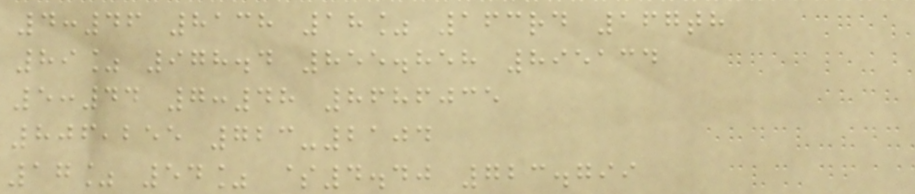4:46 8138 18% 163rd 167th
89% 978.4 855.858 895134
5:44 7:48 8686035
806,255 723-2104
17% 54% $4.40 723.799
